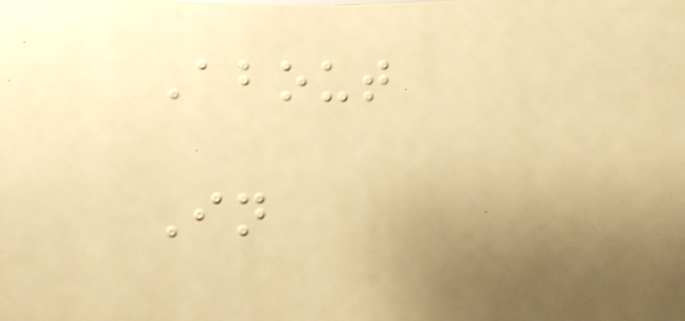About
In
